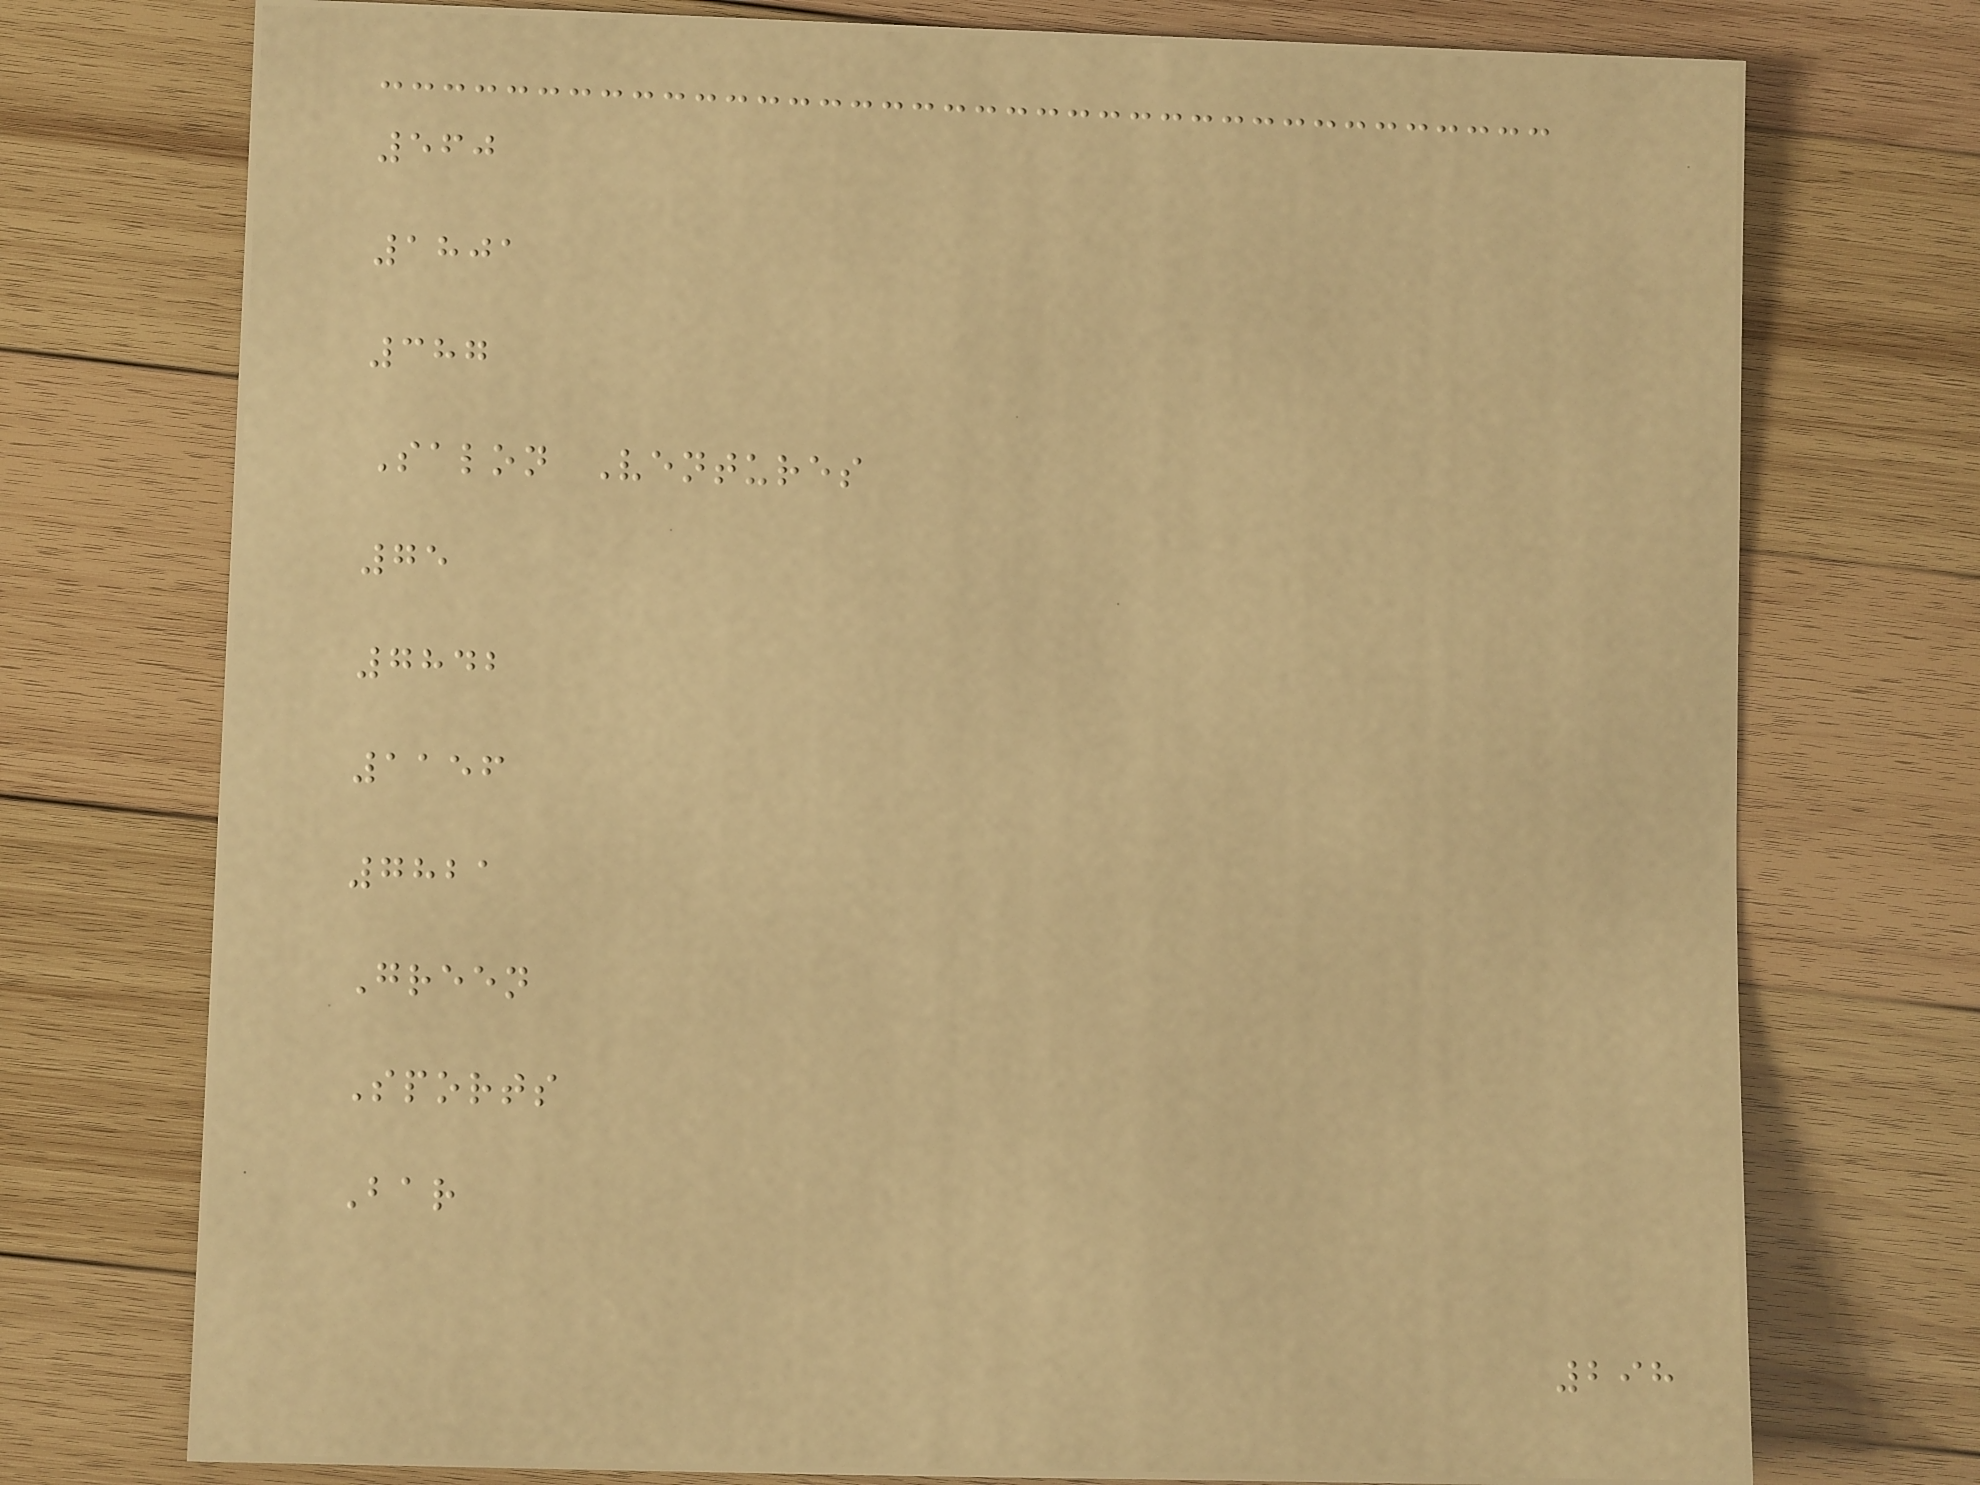560
1801
387
Salon Ventures
75
7842
1156
7821
Green
Sports
Bar
298
